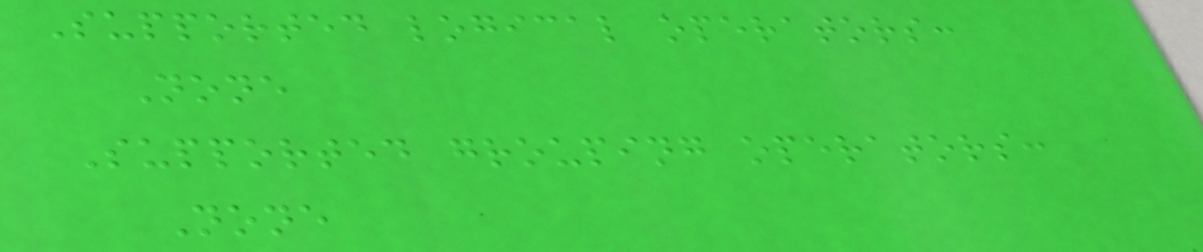Supported logical operators:
None
Supported grouping operators:
None
